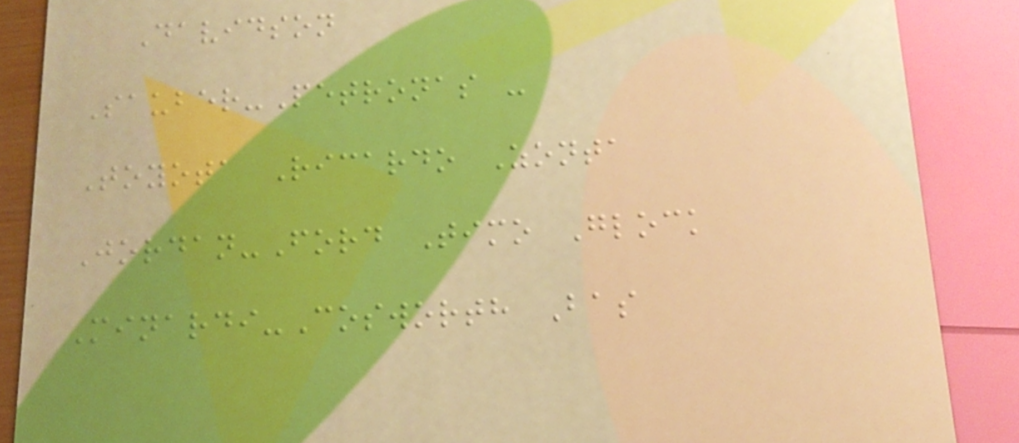Davidson
Sauber-Petronas -
Toyota Ricardo Zonta
Jordan-Ford Timo Glock
Minardi-Cosworth Bas
